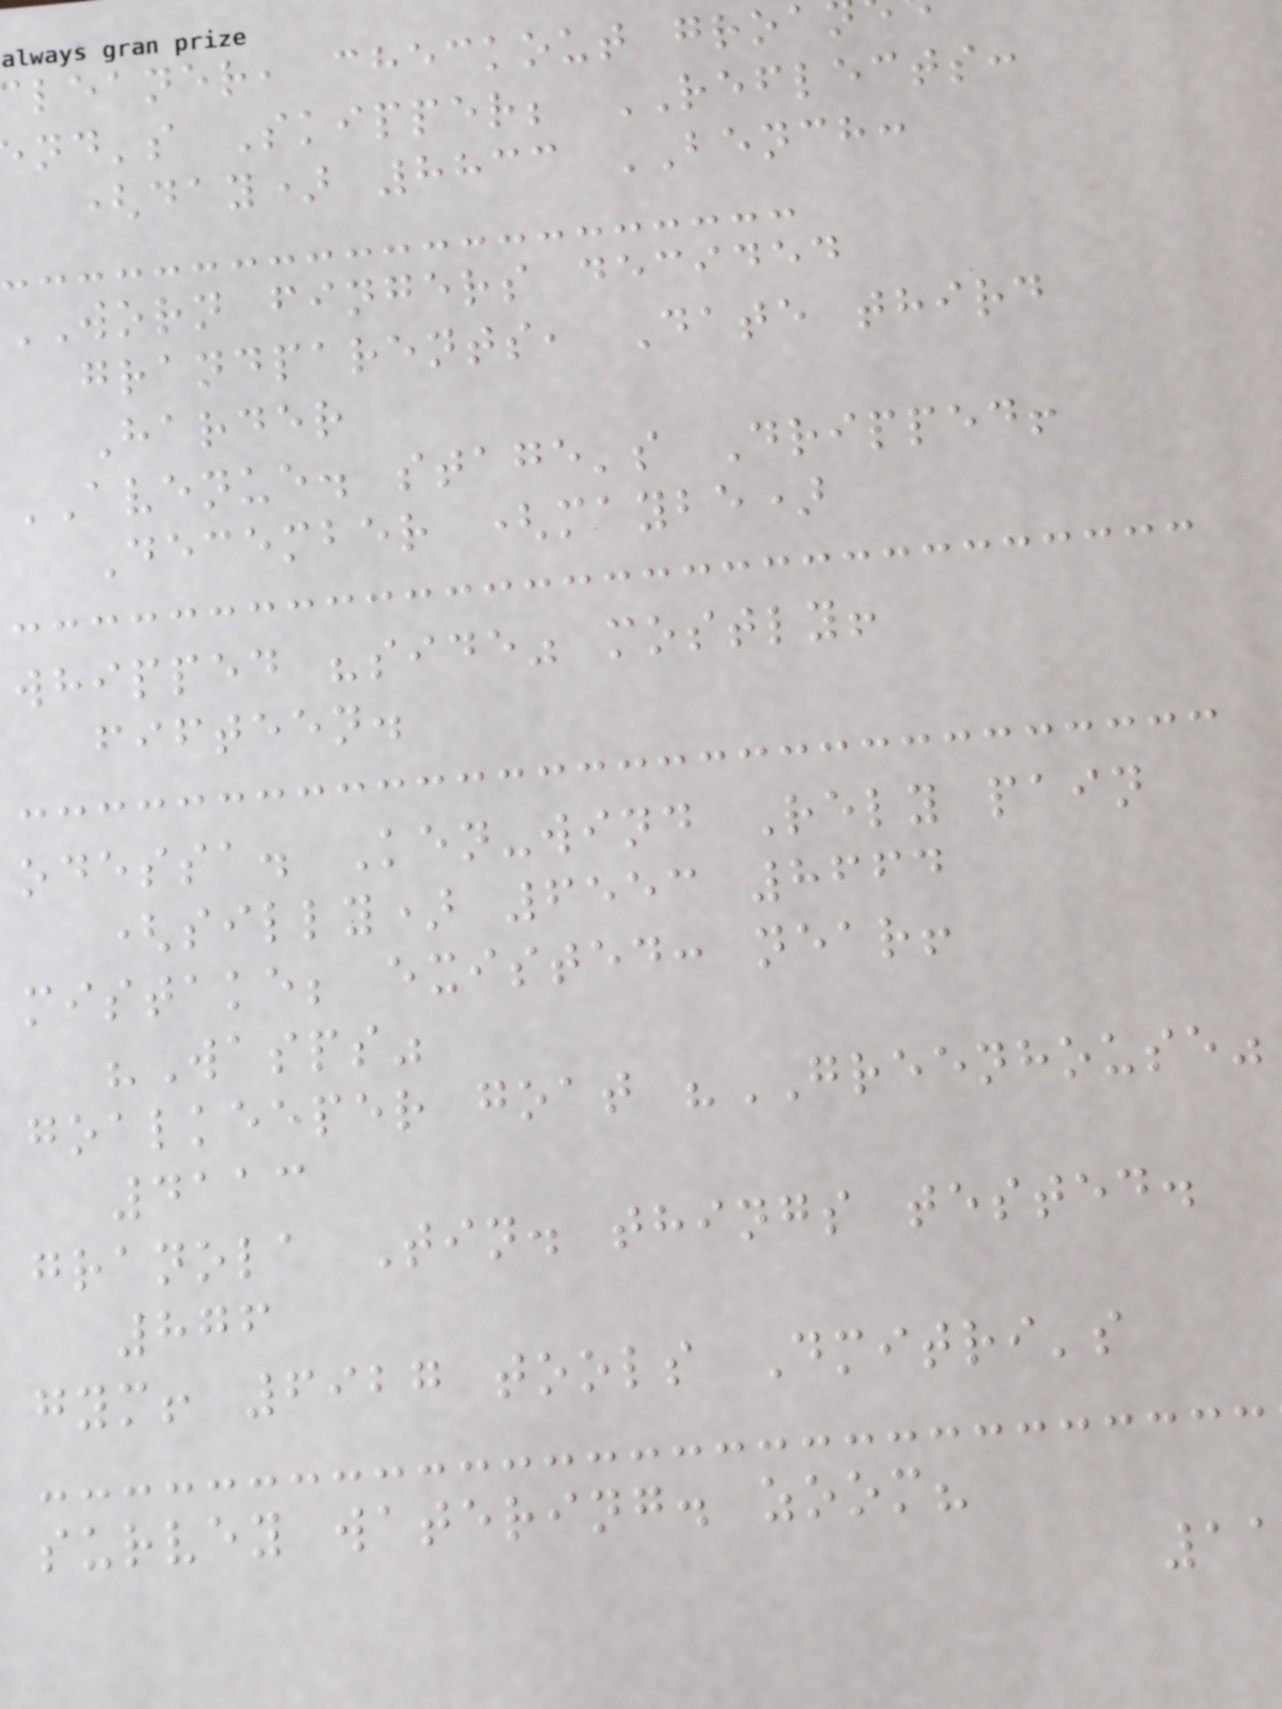leaner, checkout groa
nd's Skipper; REFLECTS:
(day) 8833 BENCH:
WORN fingers decided
grandparents, Date third
Harder
AVENUE. stage's Dripped!
December (maybe)
whipped "side" mostly!
fifteen.
odessa. Ken-wind Rely pain
(silly) 6553 8664
mistake; existed: near!
"Wasps"
goalkeeper goat "GREENHOUSE"
4113
granola Tin. things tested.
876
gym! 6927 tools Dmitri's
survey watering. zoom?
